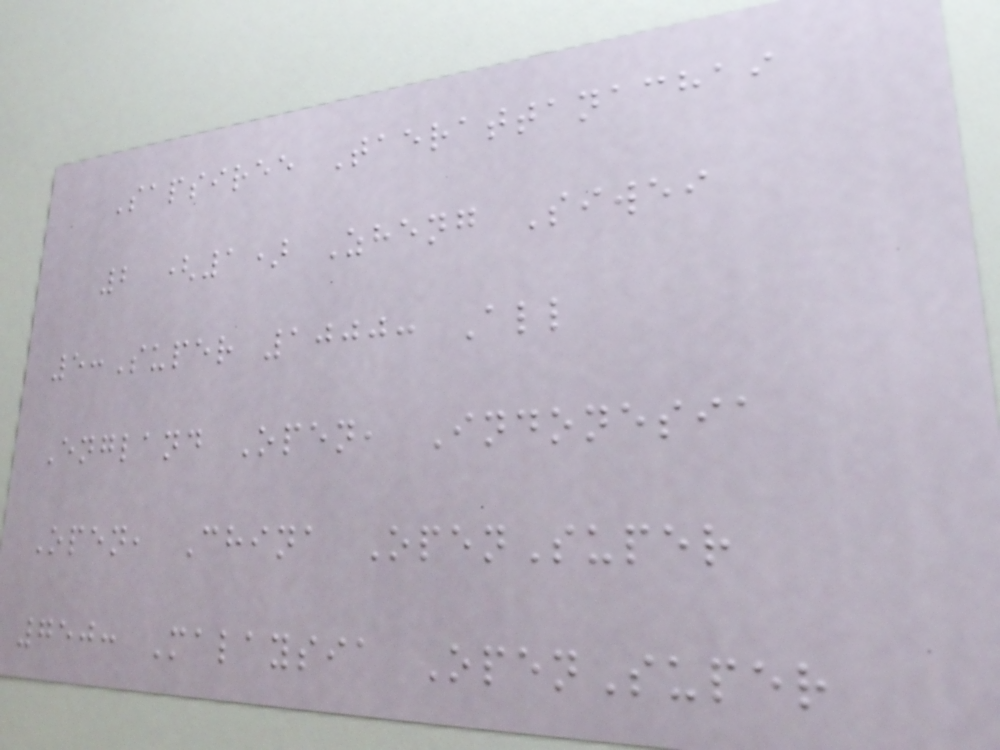Sapsiree Taerattanachai
2 (1) Zheng Siwei
5:Super 1000: All
England Open, Indonesia
Open, China OpenSuper
750: Malaysia OpenSuper
